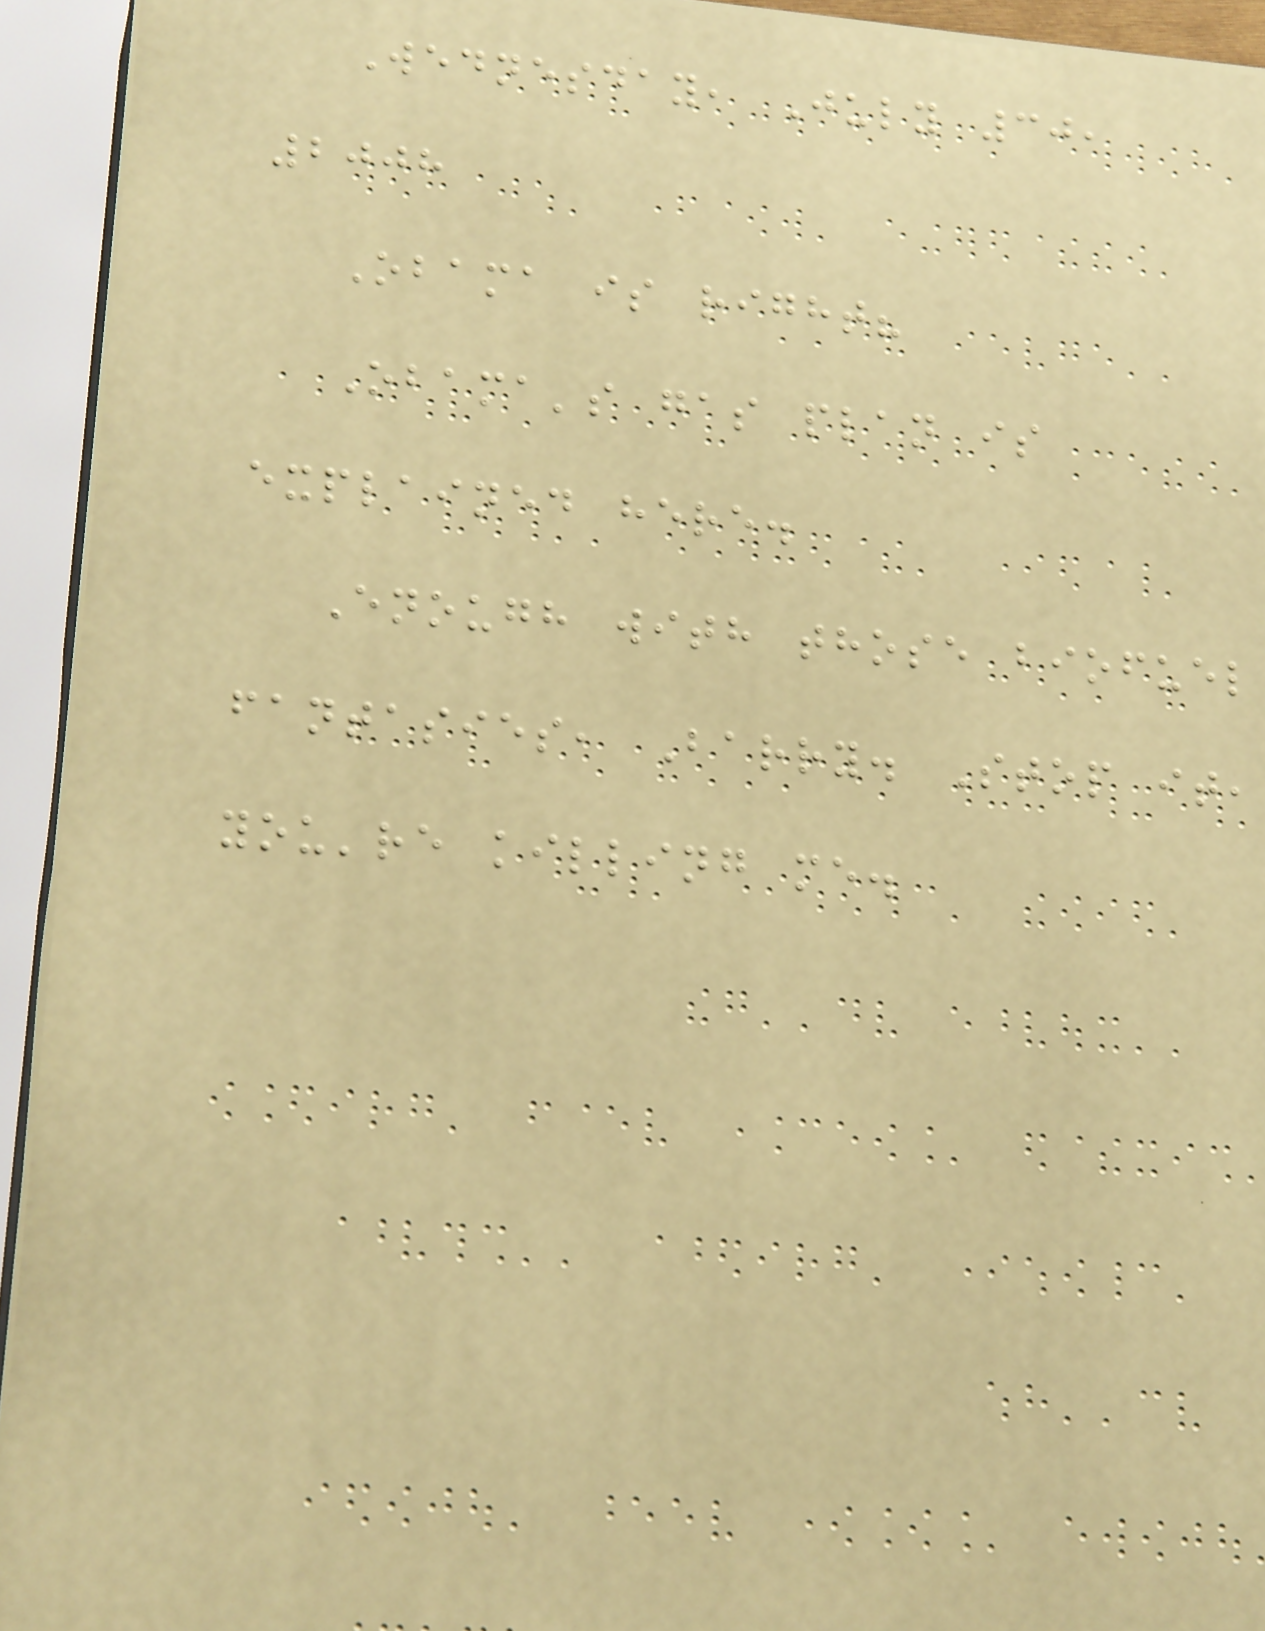Wednesday, July 30,
2008
Obama is right?
Obama's gas plan is
explained here.
Enough with those biofuel
fantasies, Barry. Stop it,
you're killing me.
